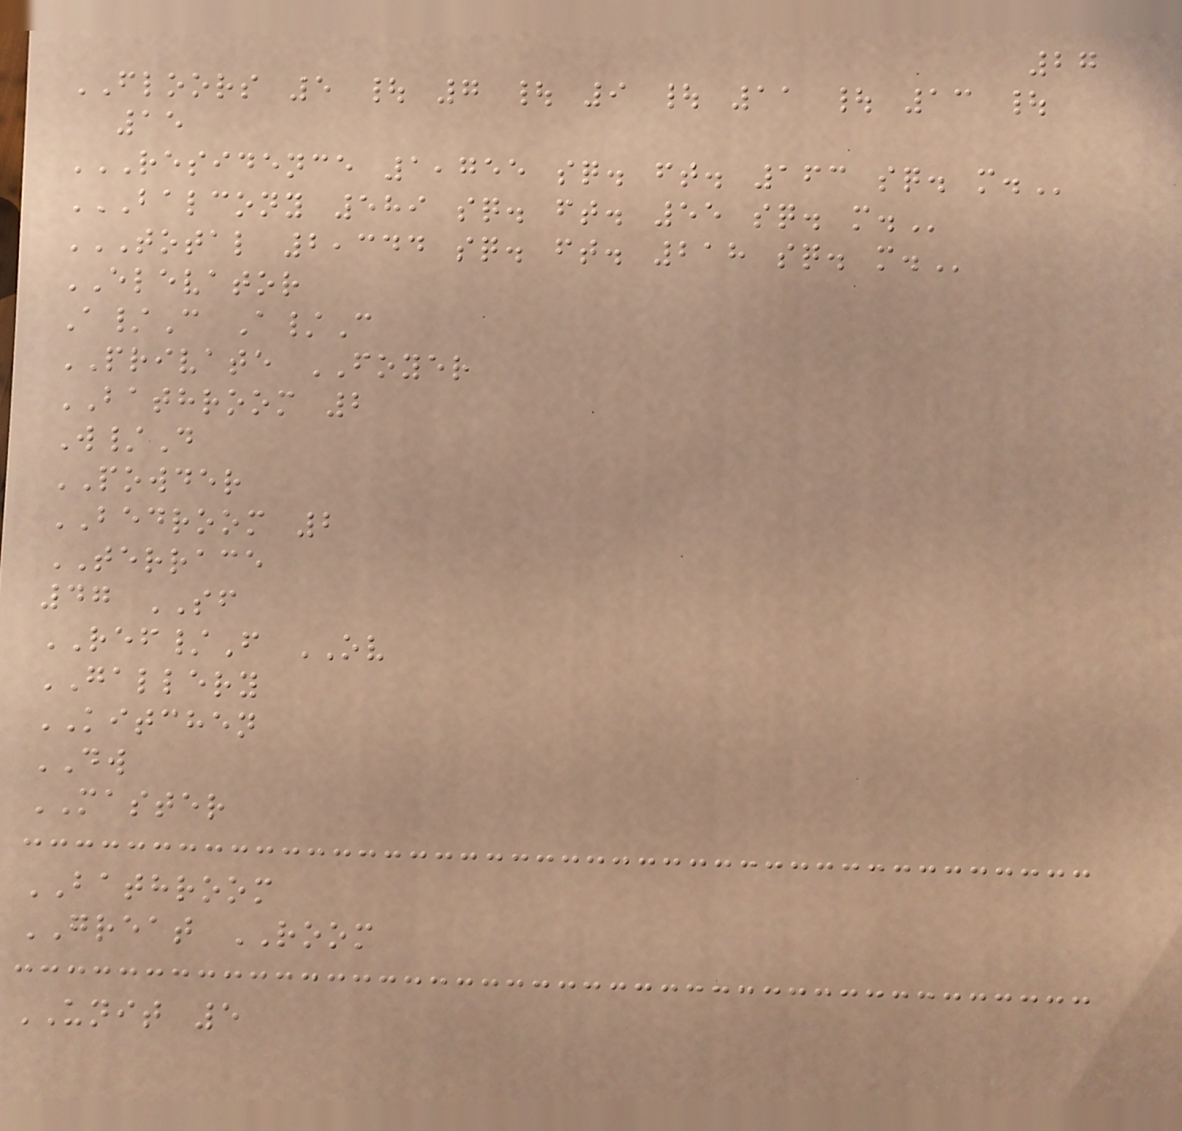27
FLOORS 5 | 7 | 9 | 11 | 13 |
15
RESIDENCE 1,755 SQ. FT. 163 SQ. M.
BALCONY 589 SQ. FT. 55 SQ. M.
TOTAL 2,344 SQ. FT. 218 SQ. M.
ELEVATOR
A/C A/C
PRIVATE FOYER
BATHROOM 2
W/D
POWDER
BEDROOM 2
TERRACE
47 SF
REF/F OV
GALLERY
KITCHEN
DW
MASTER
BATHROOM
GREAT ROOM
UNIT 5
